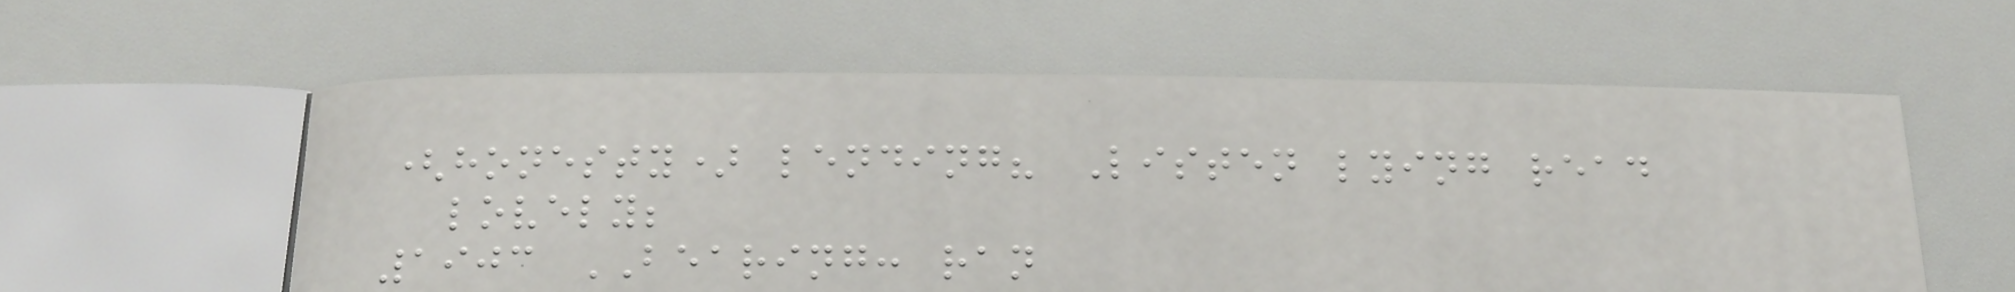(honesty) lending? Listen lying read
lovely;
1903 BEARING: ran
